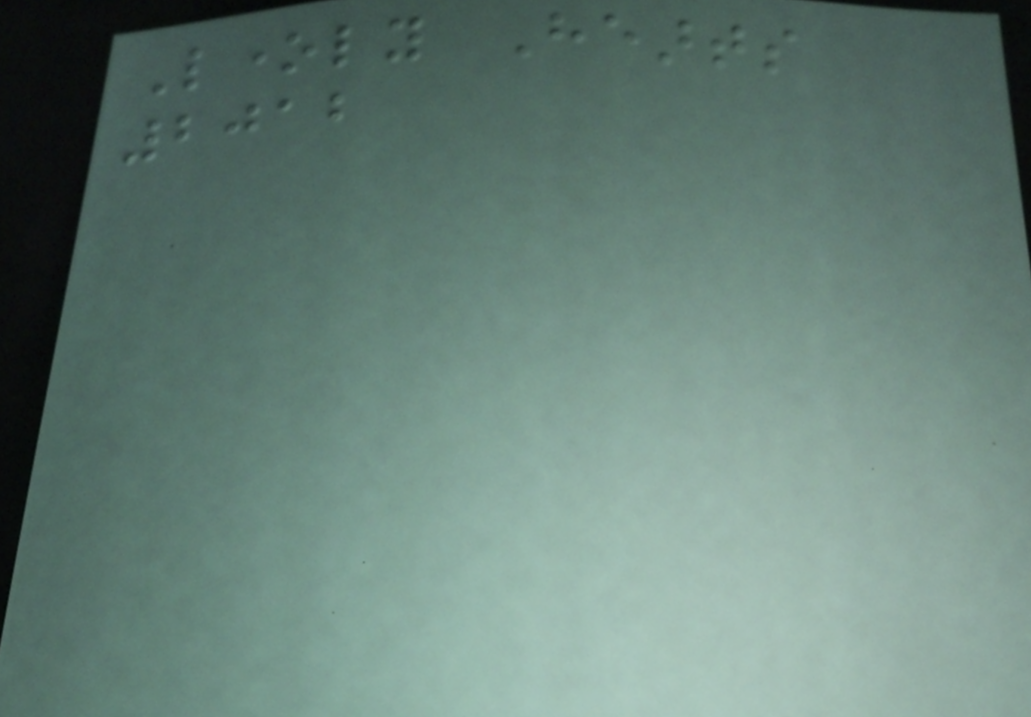Lonely Hearts
2012
